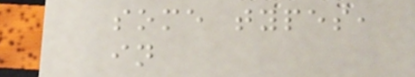some types,
in
